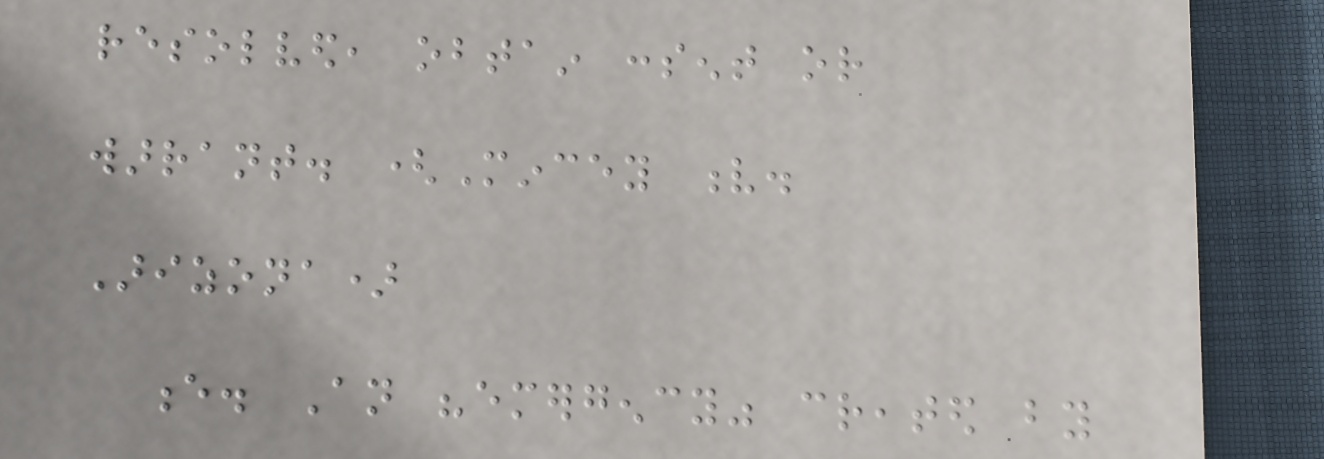resolved, obtain consent or
warrant. (Mincey v.
Arizona)
e. An "emergency" created by
